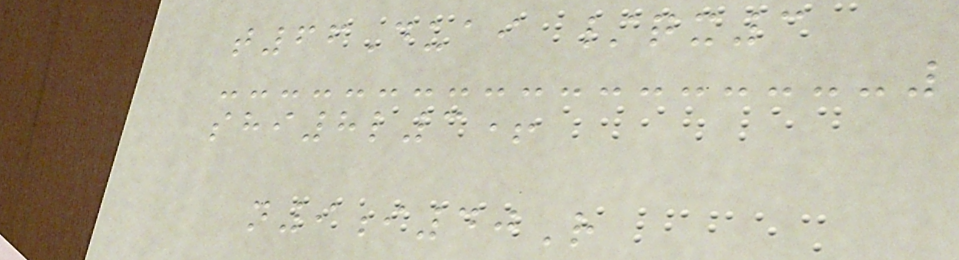t66Duai /qx3
shi8l3+
n9i40R
